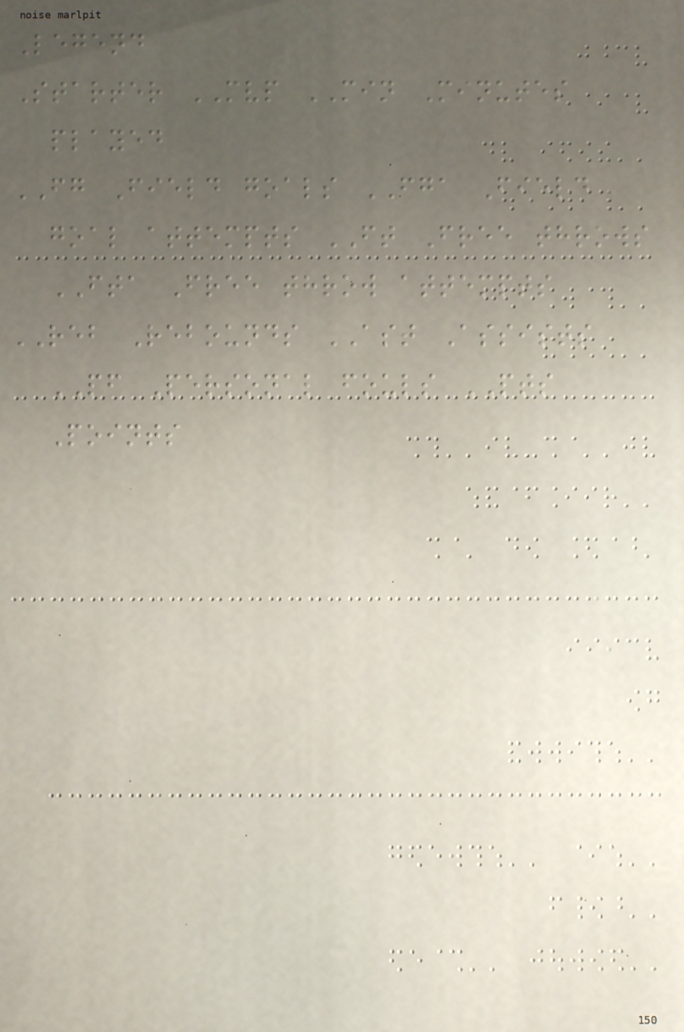Legend
Starter MVP MIN Minutes
played
FG Field goals FGA Field
goal attempts FT Free throws
FTA Free throw attempts
REB Rebounds AST Assists
PF Personal fouls PTS
Points
